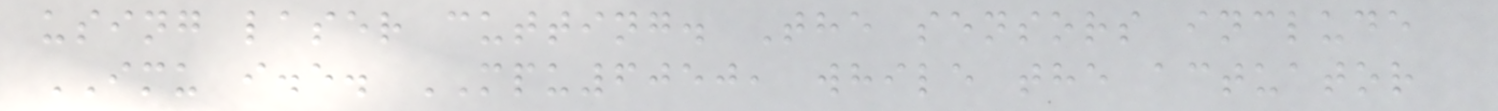using laser cutting. The sensors include
IMU i.e. MPU6050, while the actuator
